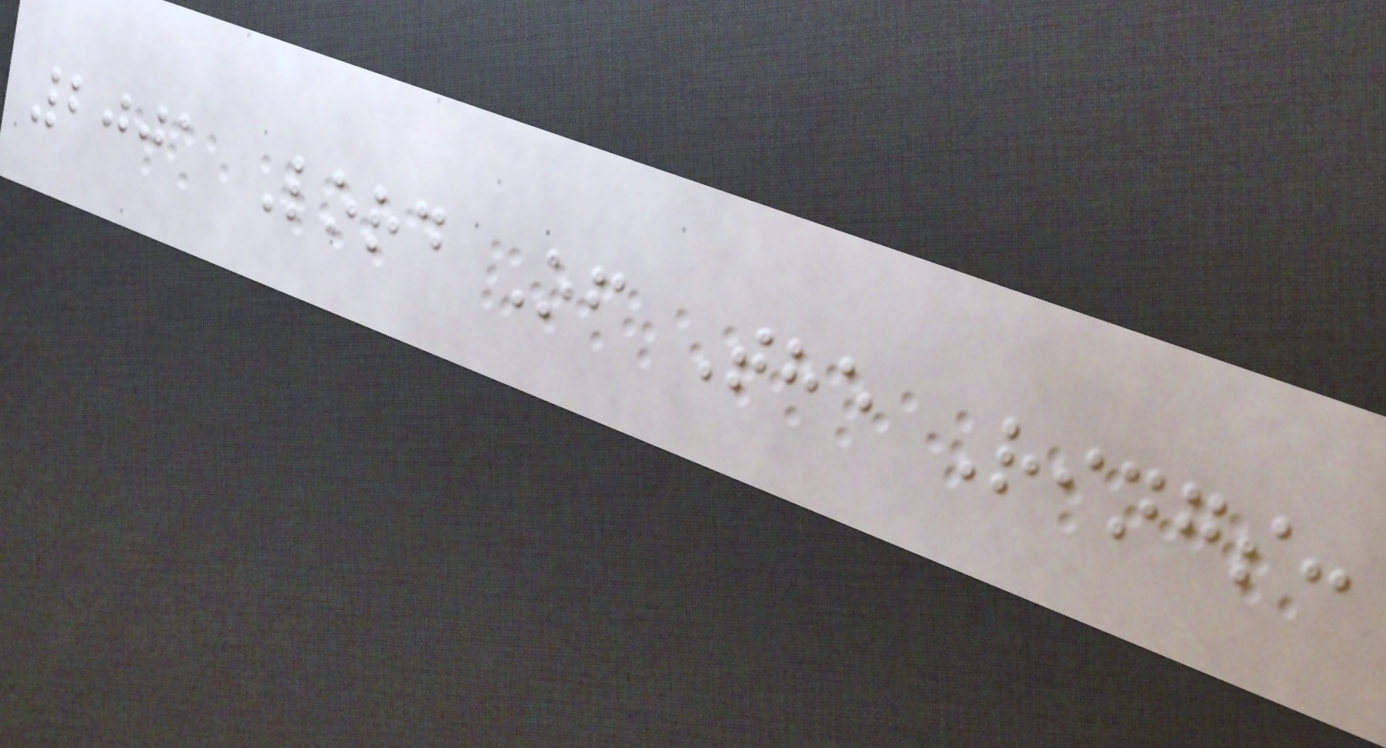2001 Lord Of The Rings:
